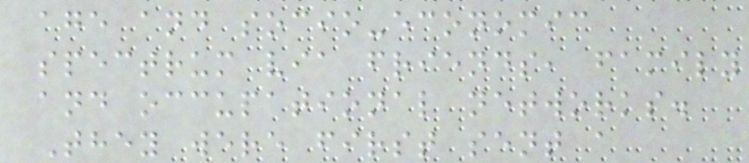age and socio-economic
spectrum via friends, family
and occupational networks.
They were first sent a
